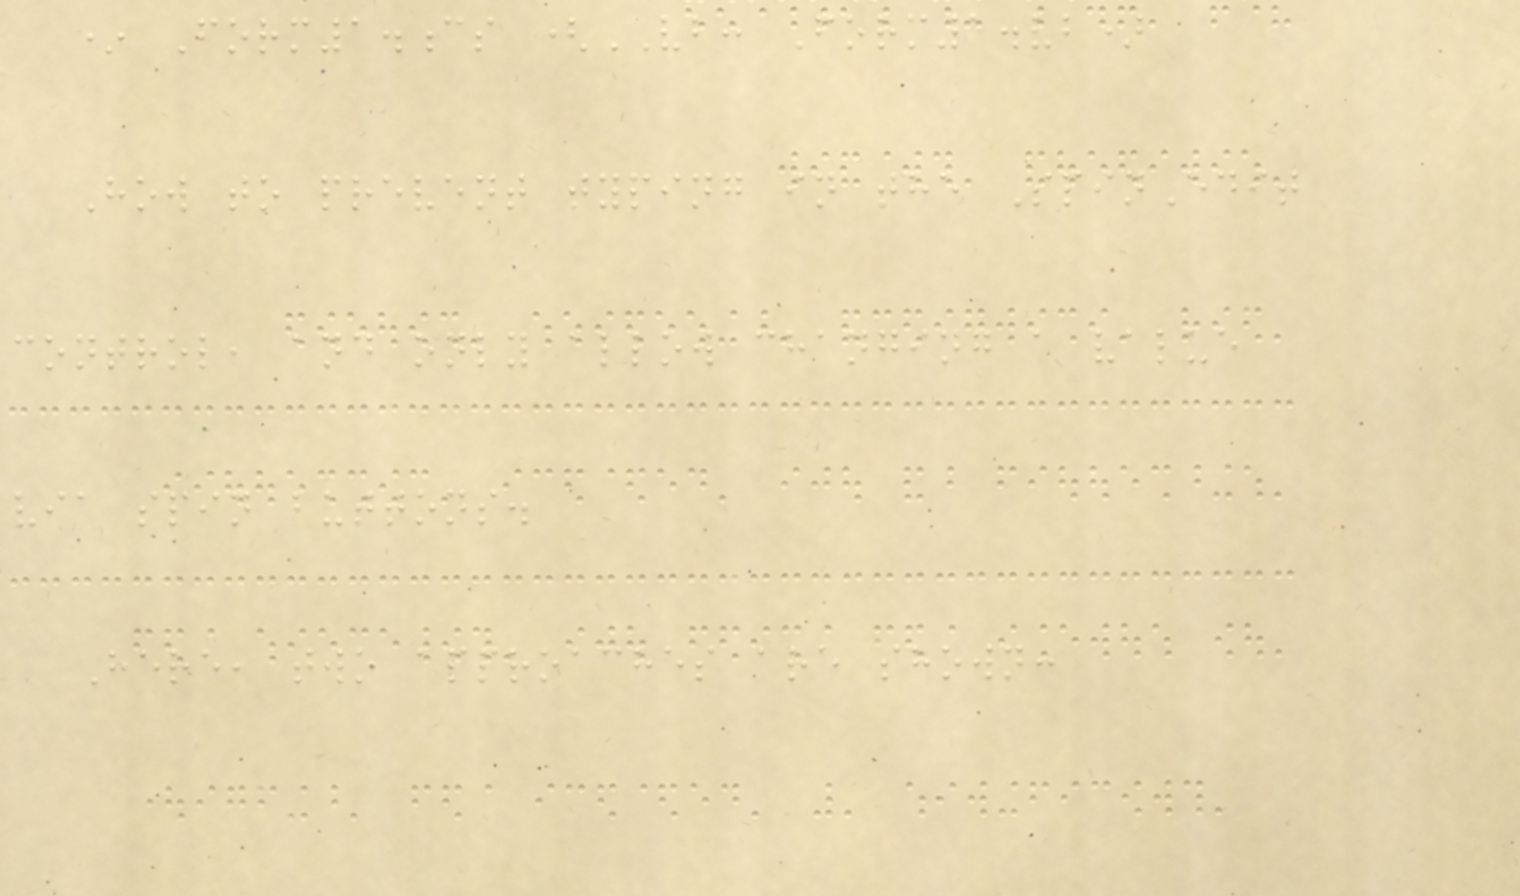* Form1.cs (VB: Form1.vb)
How to prevent typing in the SpinEdit
control, and only allow changing a value
via spin buttons.
Here, two approaches are shown:
